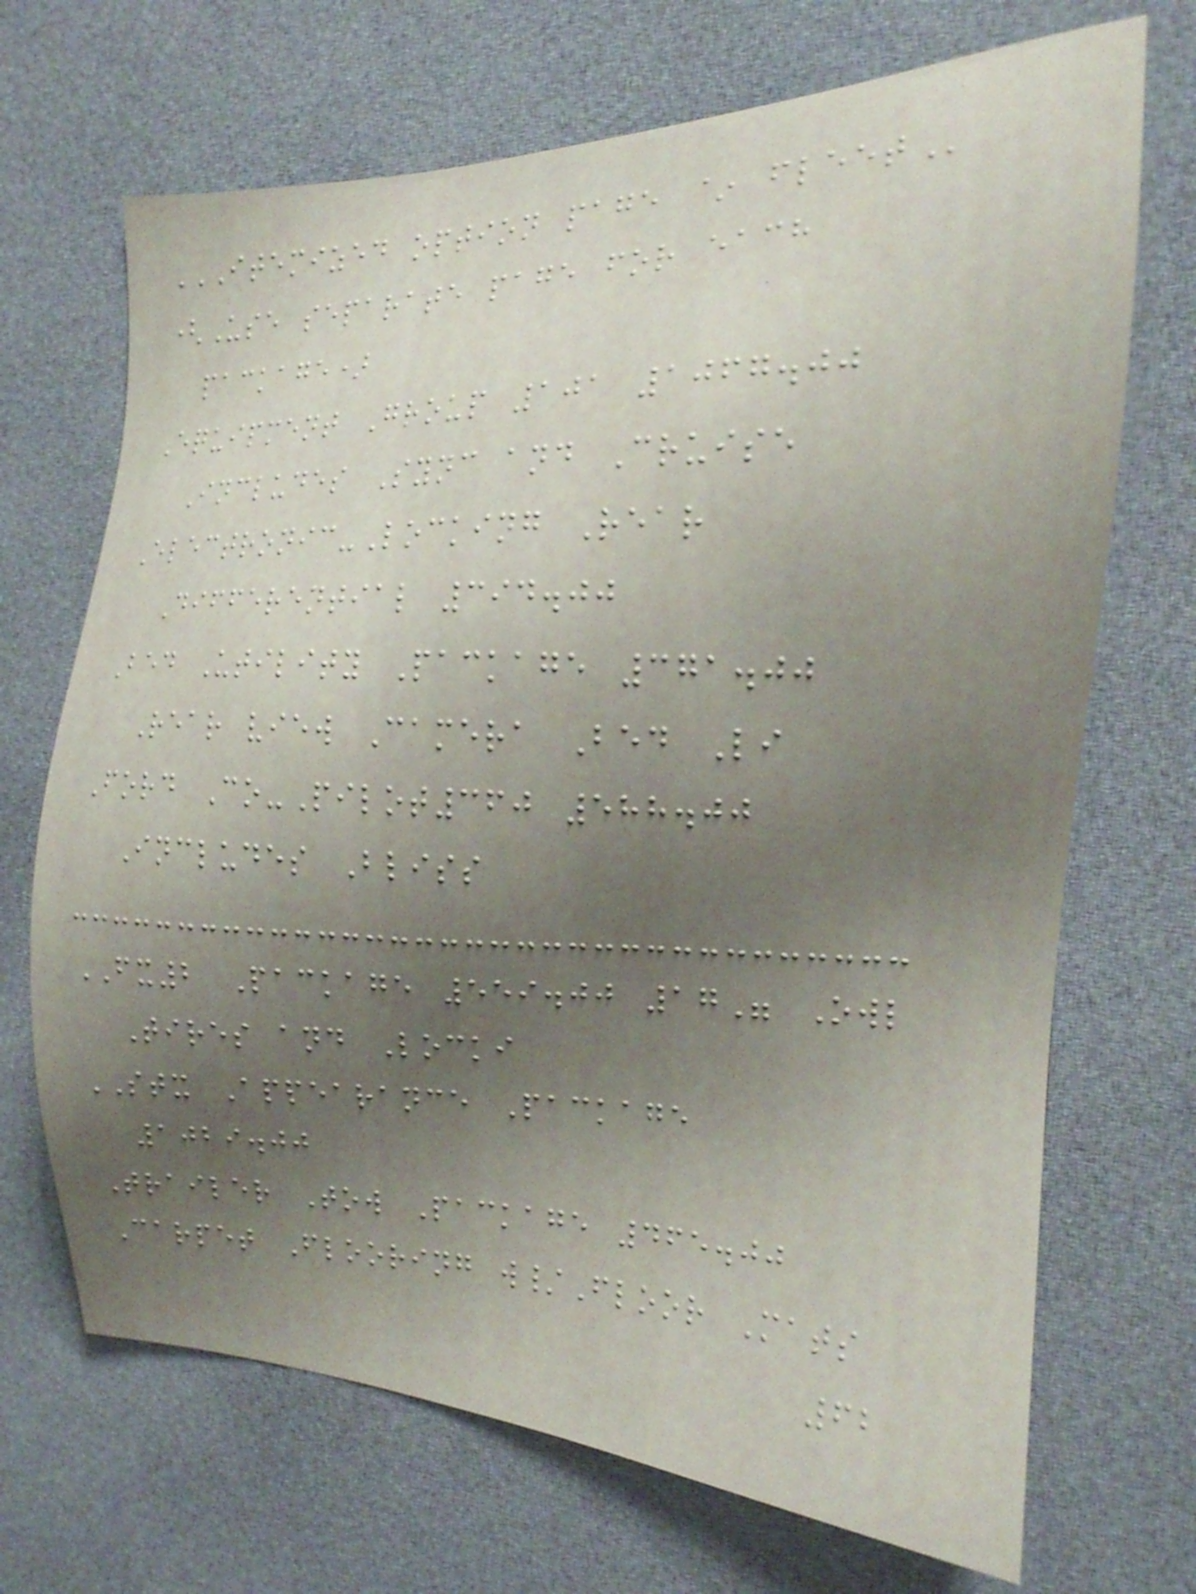ITEMIZED OPTION PAGE ~ FLEET
(Use separate page for each
package)
Equipment Group 101 1067.00
Includes Sync and Cruise
Electronic-Locking Rear
Differential 394.00
Bed Utility Package 371.00
Rear view Camera Bed Li
Ford Co-Pilot360 588.00
Includes Bliss
FX2 Package 559.00 17" Owl
Tires and Locki
STX Appearance Package
1029.00
Trailer Tow Package 465.00
Carpet Flooring w/Floor Mats
62
